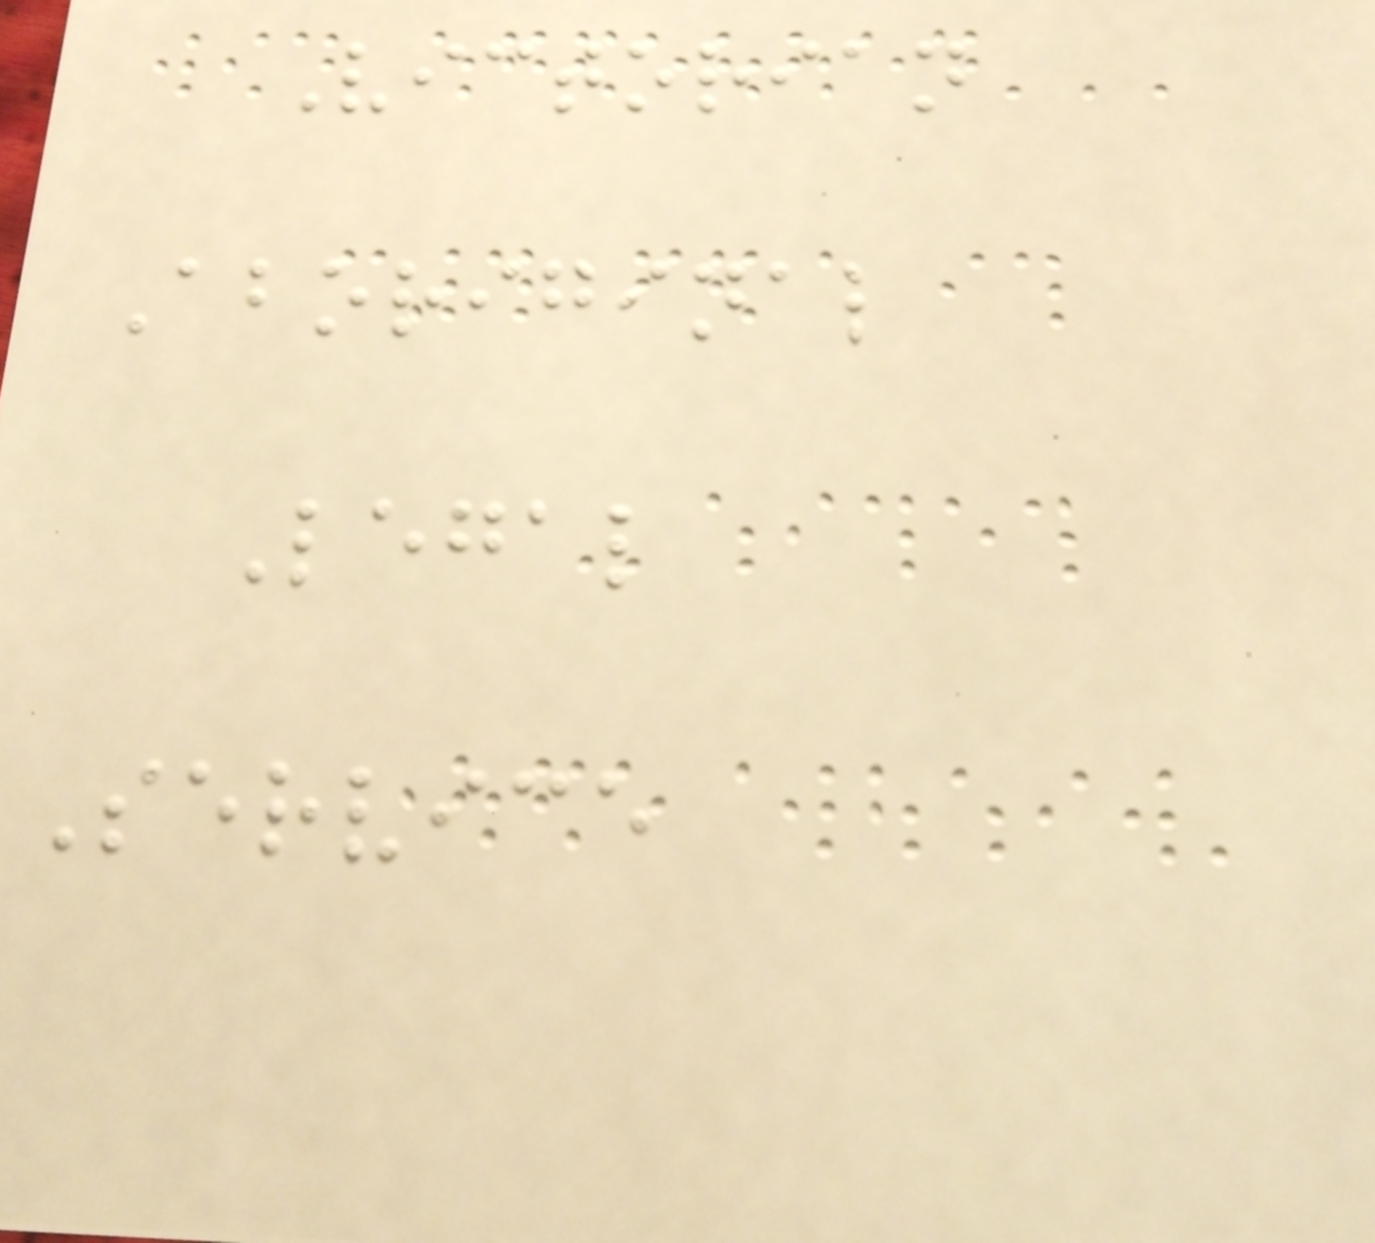Victorian
Aboriginal
Legal
Service
